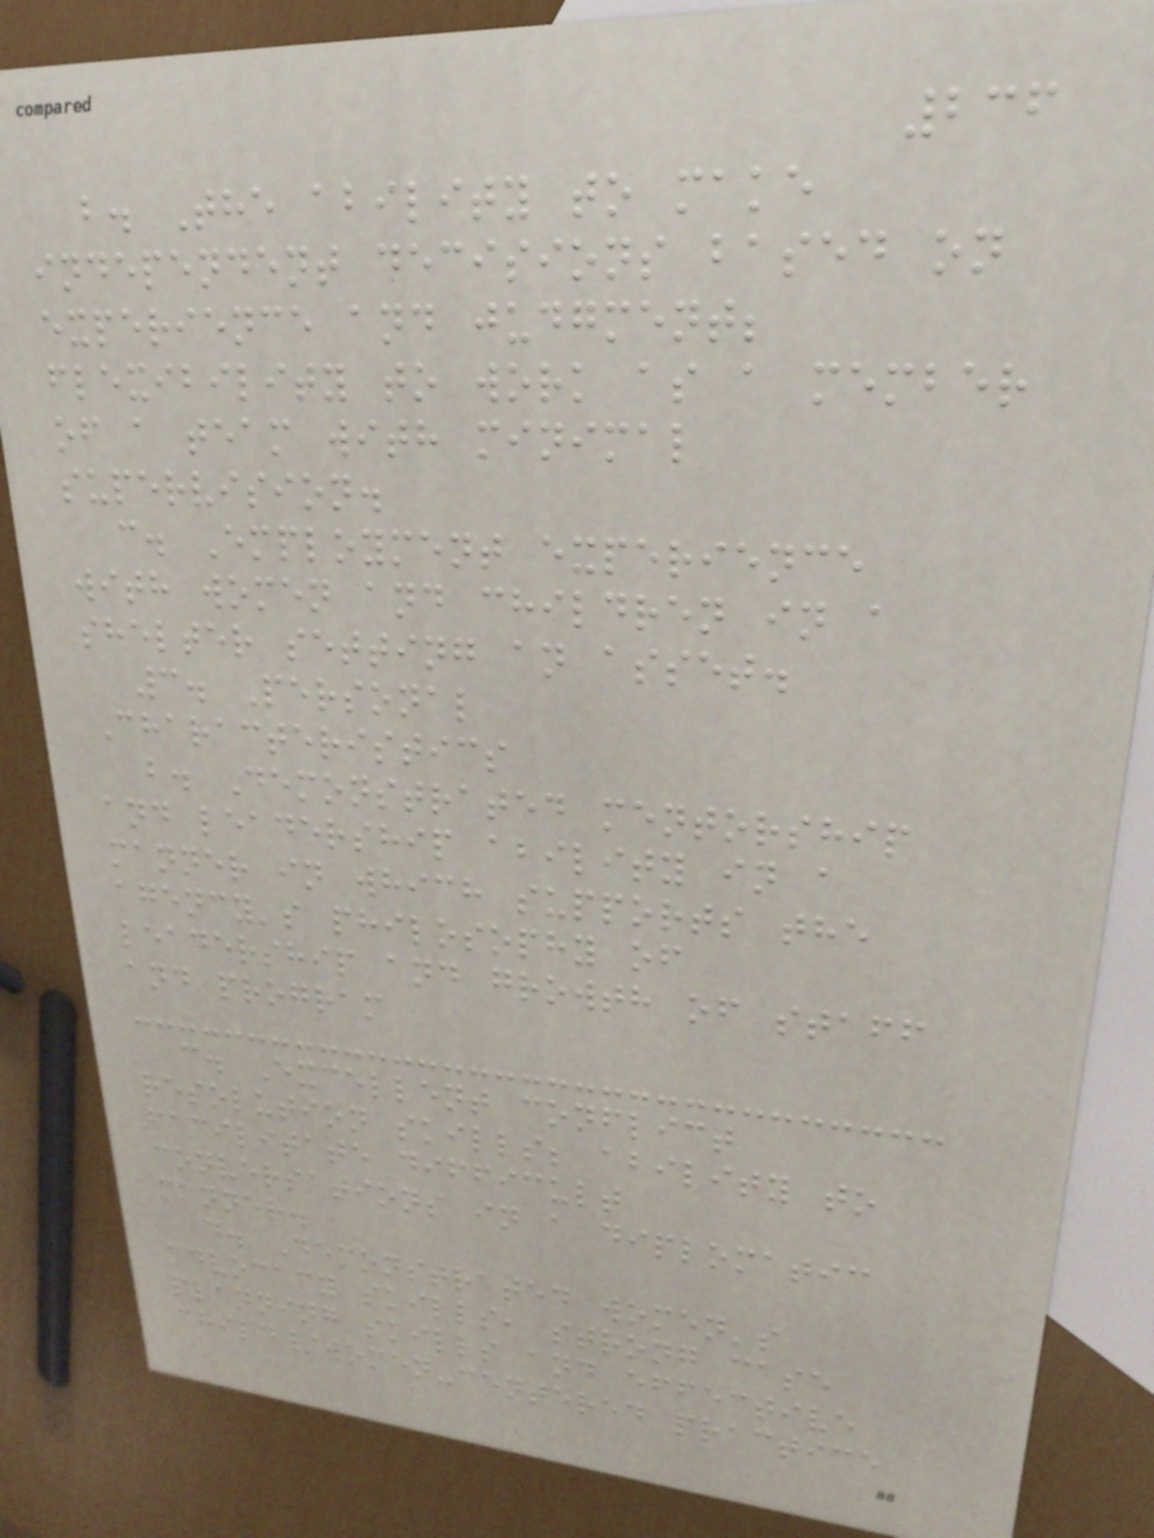236
b. The ability to make
independent decisions based on
experience and judgment;
flexibility to work as a member
of a team with minimal
supervision.
c. Employment experience
with women and children in a
shelter setting an asset.
3. Personal
Characteristics
b. Demonstrated mentorship
and leadership ability in a
manner in which supports the
agency's philosophy of
leadership and growth of staff
and program
c. Excellent conflict
resolution skills; ability to
facilitate difficult
conversations in a diplomatic
manner.
d. Demonstrated women's
advocacy skills, strong case
planning skills and effective
child/women-centered practice
